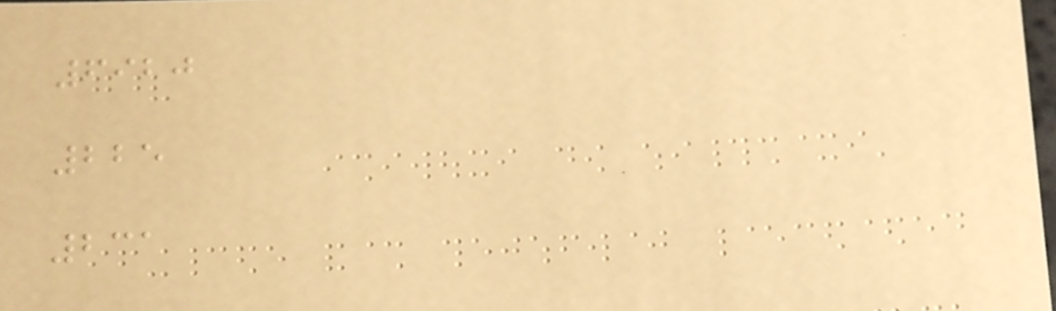6920
225
231
